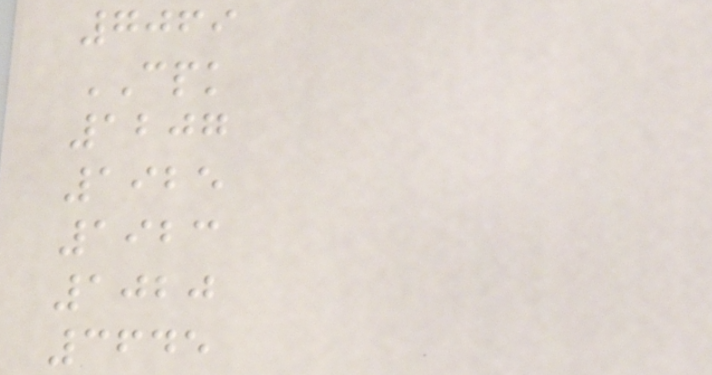7069
CPK
1207
1925
1923
1020
3645
